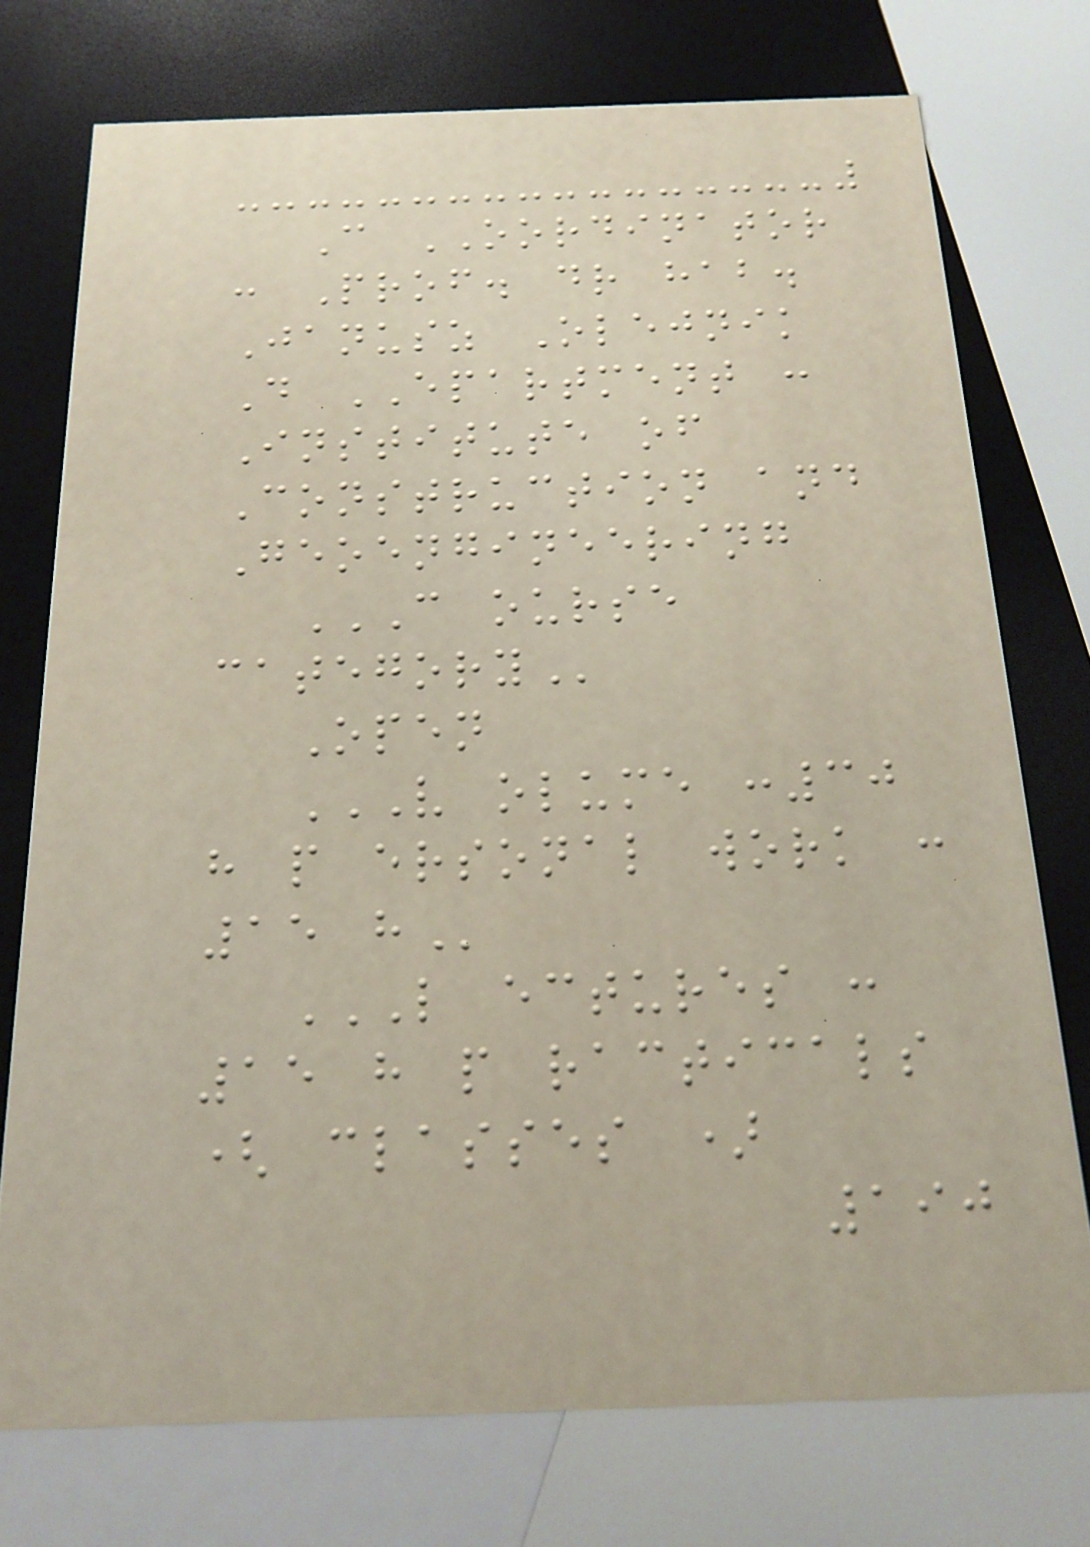C OORDINATOR
: Prof. dr hab.
Janusz Olejnik
D EPARTMENT :
Institute of
Construction and
Geoengineering
C OURSE
CATEGORY
Open
V OLUME :30
H P ERSONAL WORK :
15 H
L ECTURES :
15 H P RACTICALS
( CLASSES )
190
